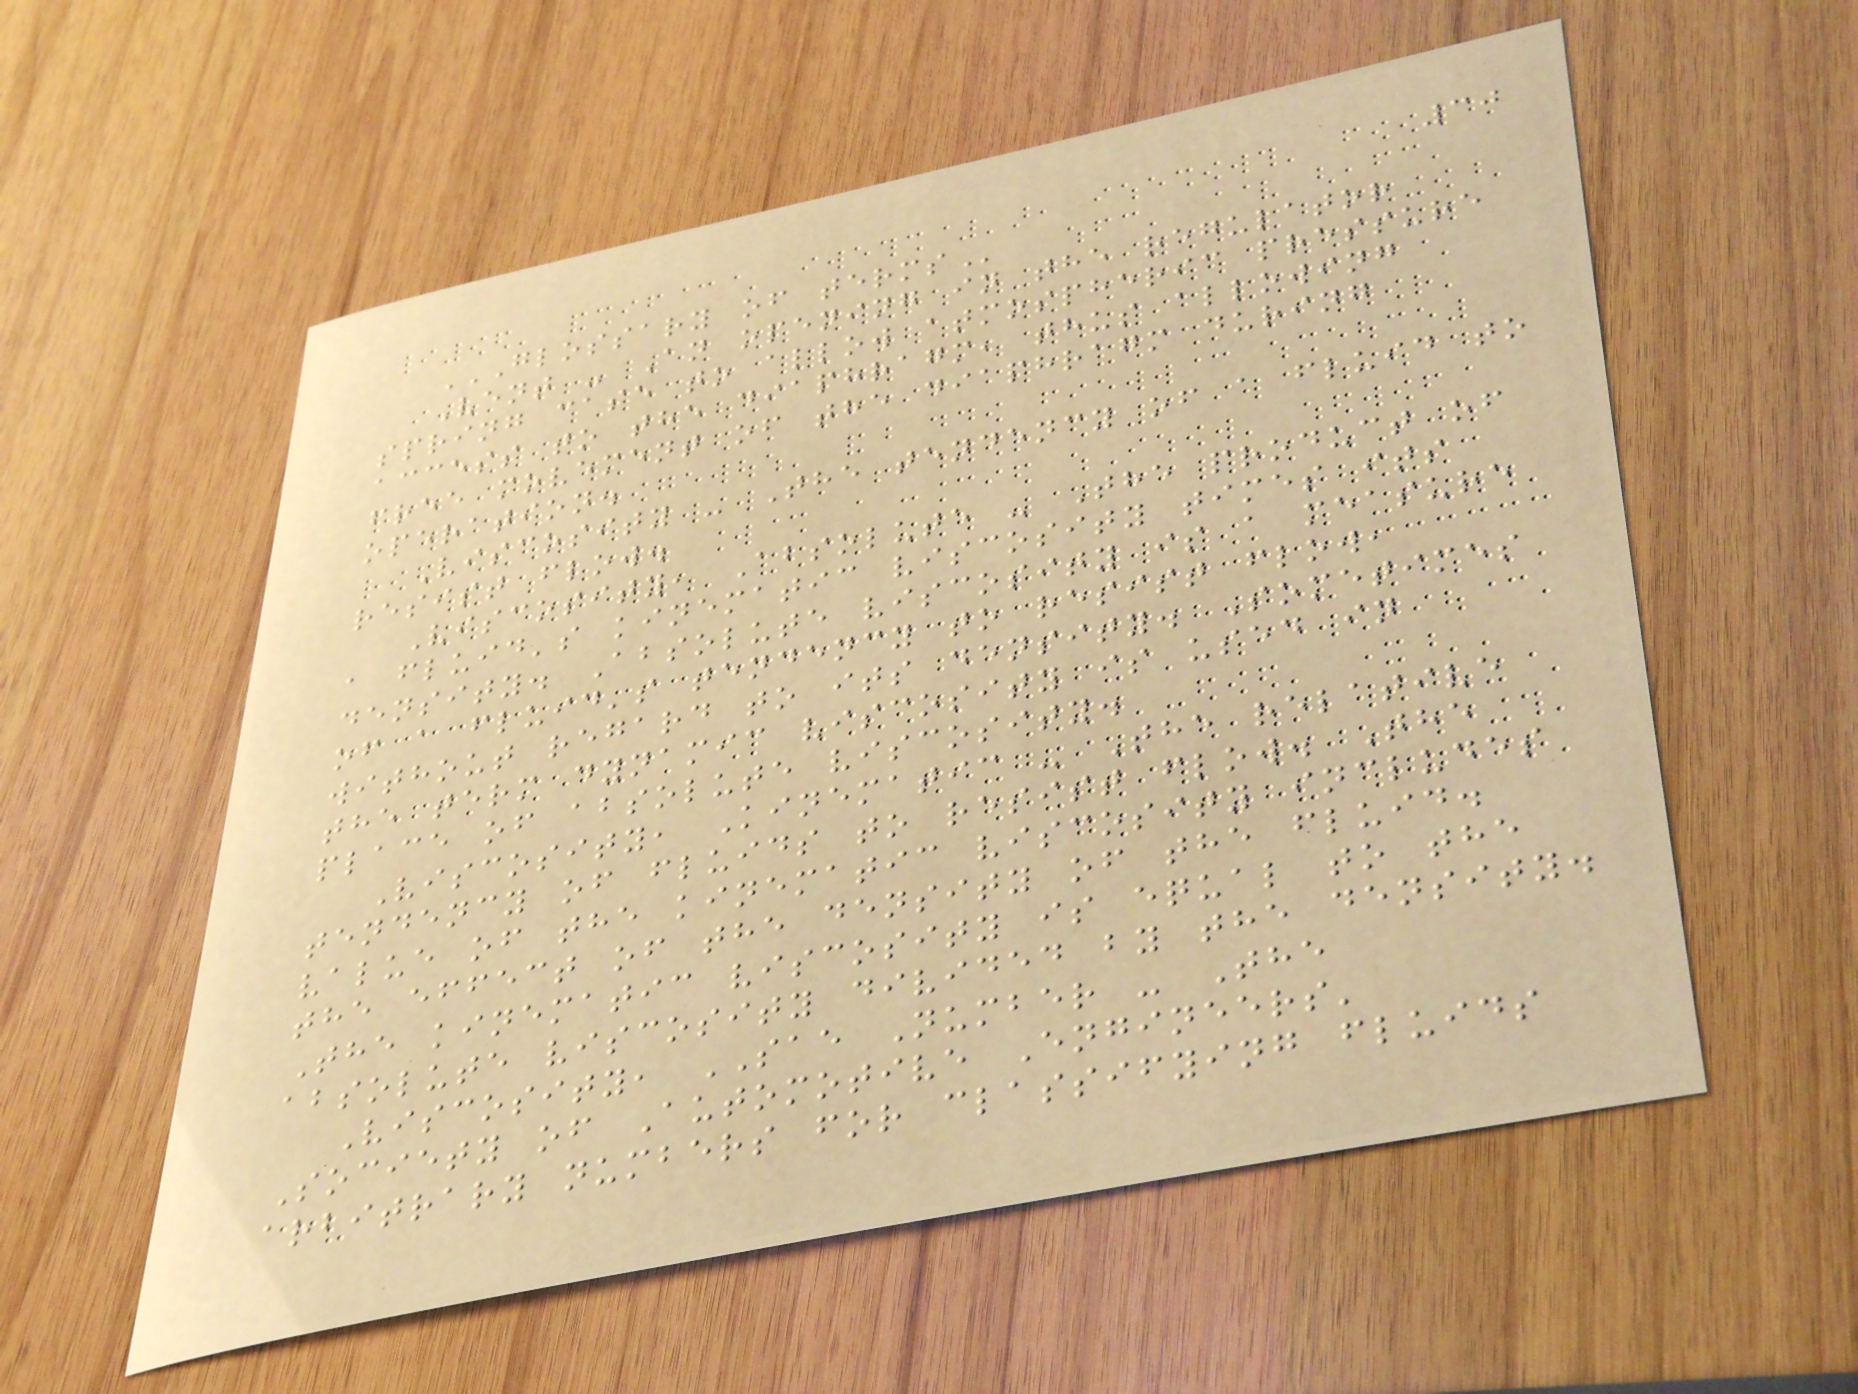30
GLOSSARY OF TERMS
Vent - An opening in the regulator
spring case to allow atmospheric pressure
access to the diaphragm, thus allowing
free movement of the diaphragm during
operation.
Viscosity - The tendency of a fluid to
resist flow.
Viscosity, Absolute - The product of
a fluid's kinematic viscosity times its
density. Absolute viscosity is a measure
of a fluid's tendency to resist flow,
without regard to its density. Sometimes
the term dynamic viscosity is used in
place of absolute viscosity.
Viscosity, Kinematic - The relative
tendency of fluids to resist flow. The
value of the kinematic viscosity includes
the effect of the density of the fluid.
The kinematic viscosity is equal to the
absolute viscosity divided by the density.
Viscosity, SAE Number - The
Society of Automotive Engineers'
arbitrary numbers for classifying fluids
